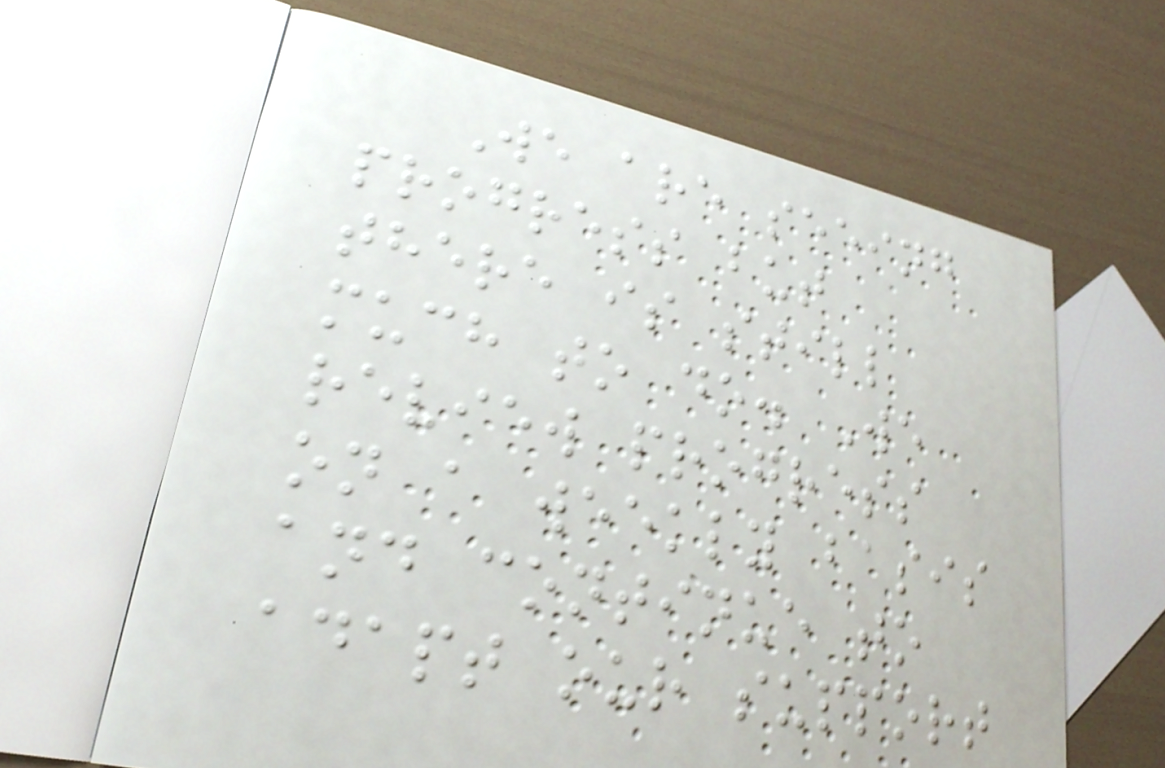We are seeing
progress but
there is still
much to do. We
review progress
on a weekly basis
and continue to
adapt our support
